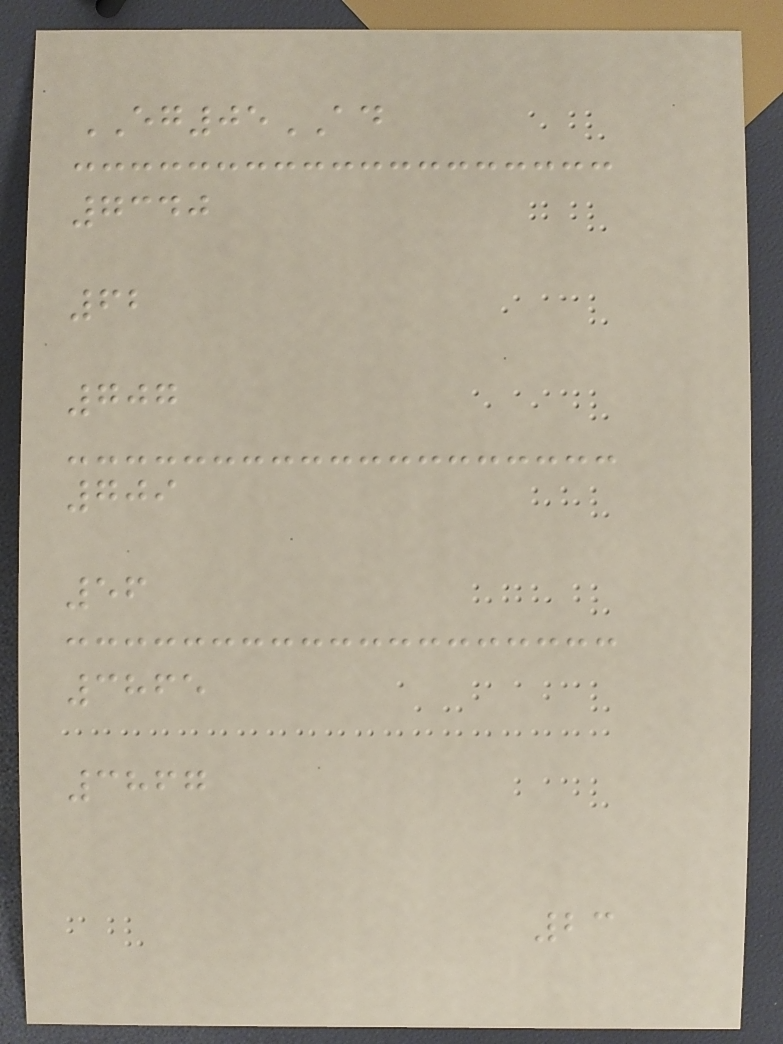EG05AD
7340
62
707
709
56
3865
3867
23
